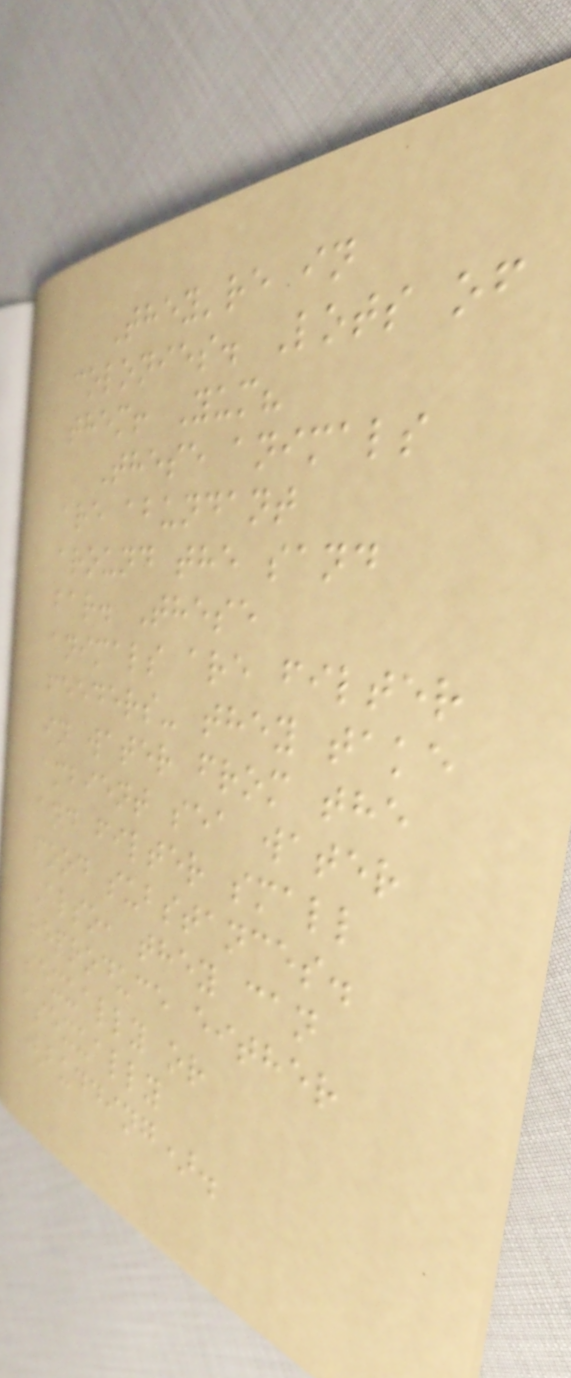They're in
colonies. Lots of
them! Yum?
These animals
are abundant
around the sand
bar. These
animals are filter
feeders- they take
in water from the
ambient sea water
and filter small
food substances.
Also, they can
reproduce either
sexually or
asexually
(budding).
